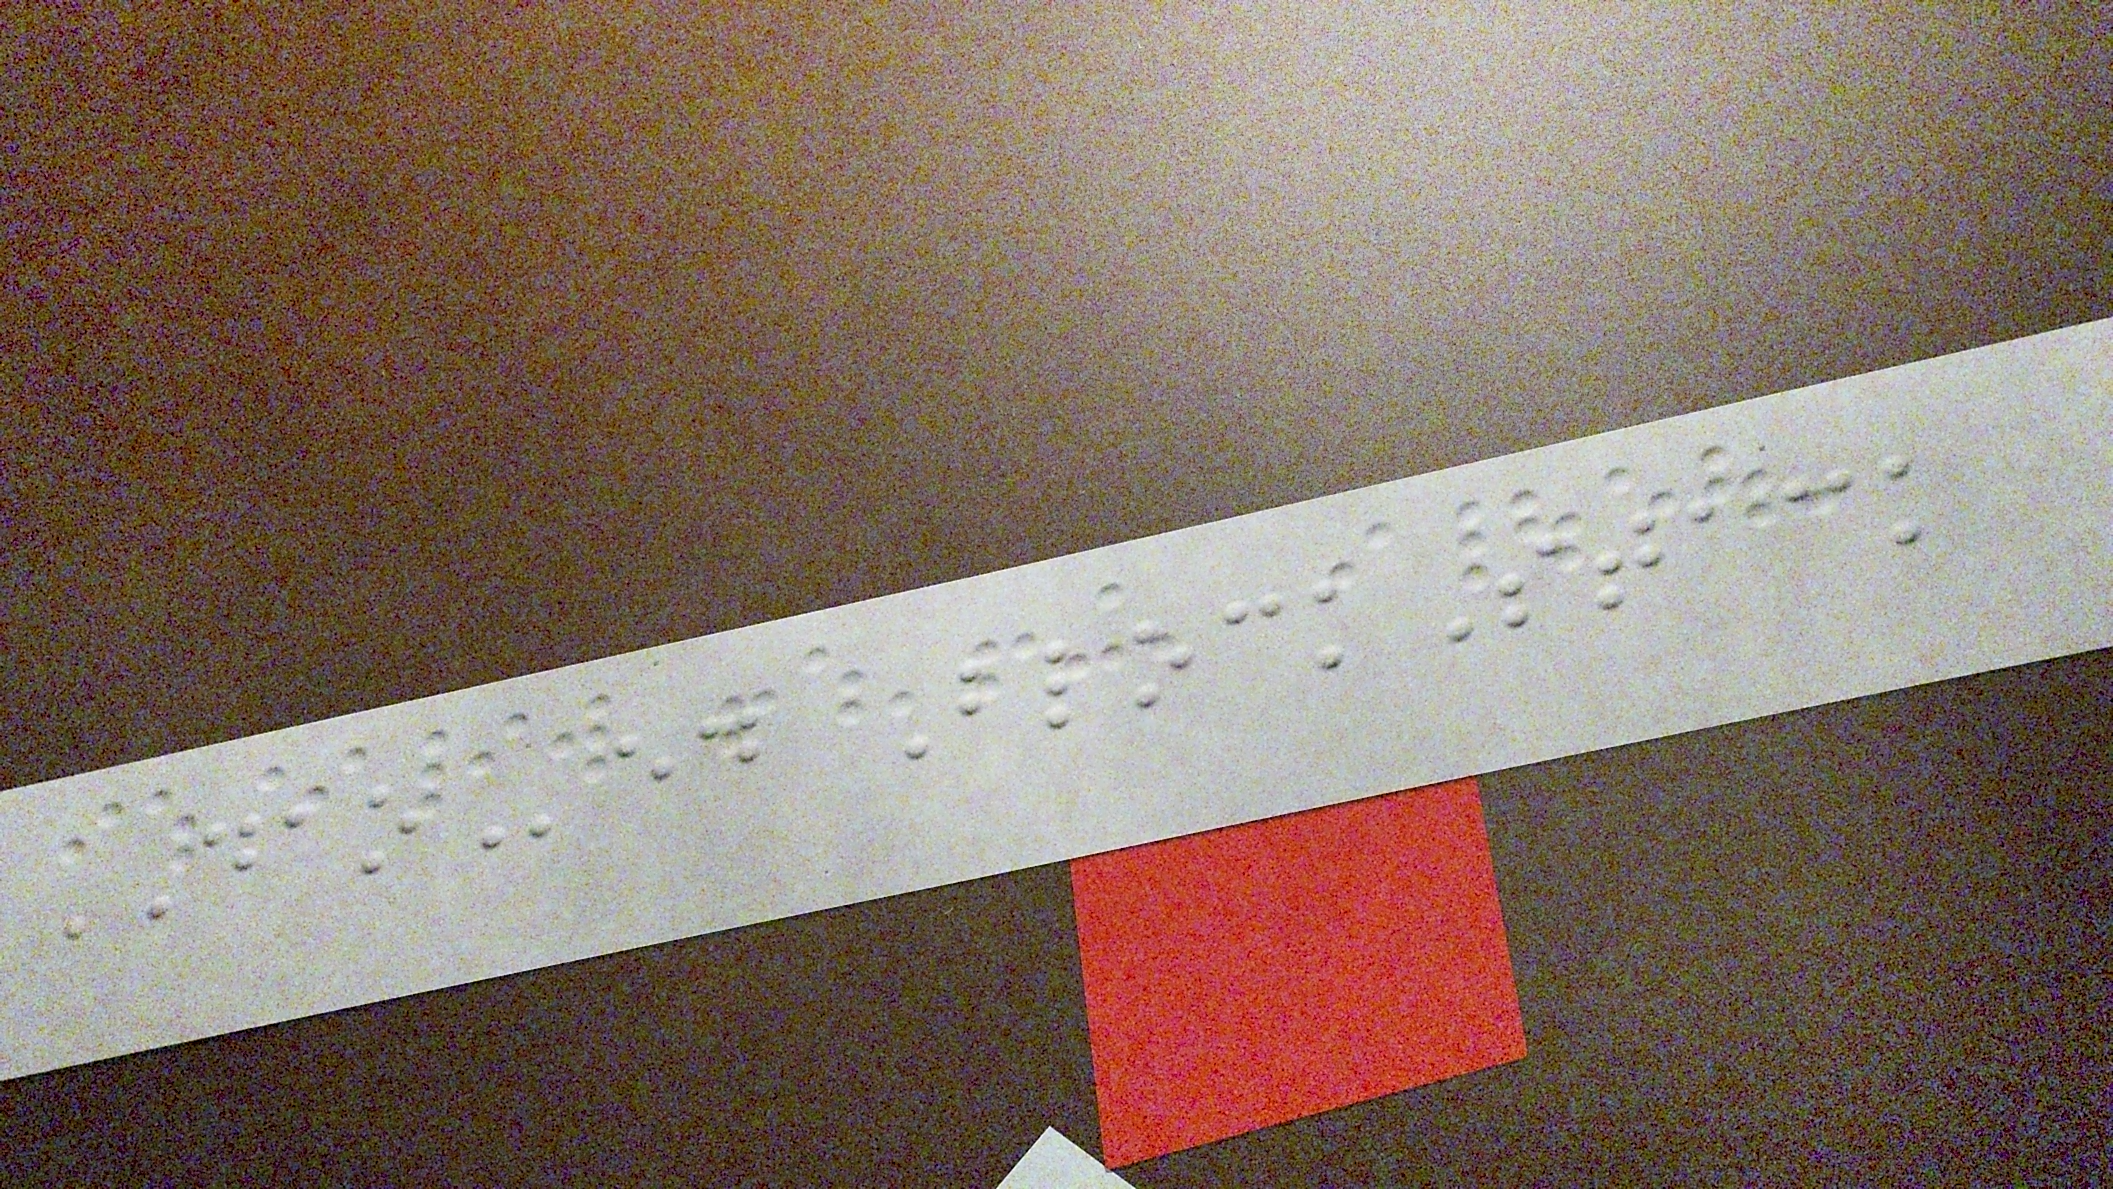DAOed BlockStack
